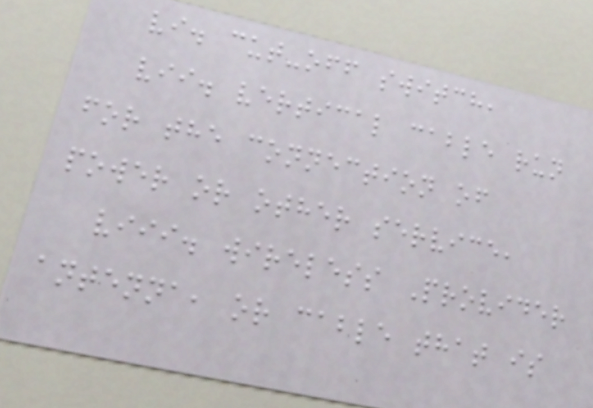vi. cut-off switch,
vii. vertical cable run
for the connection of
power or other service,
viii. wireless Provider
antenna, or cable that is
